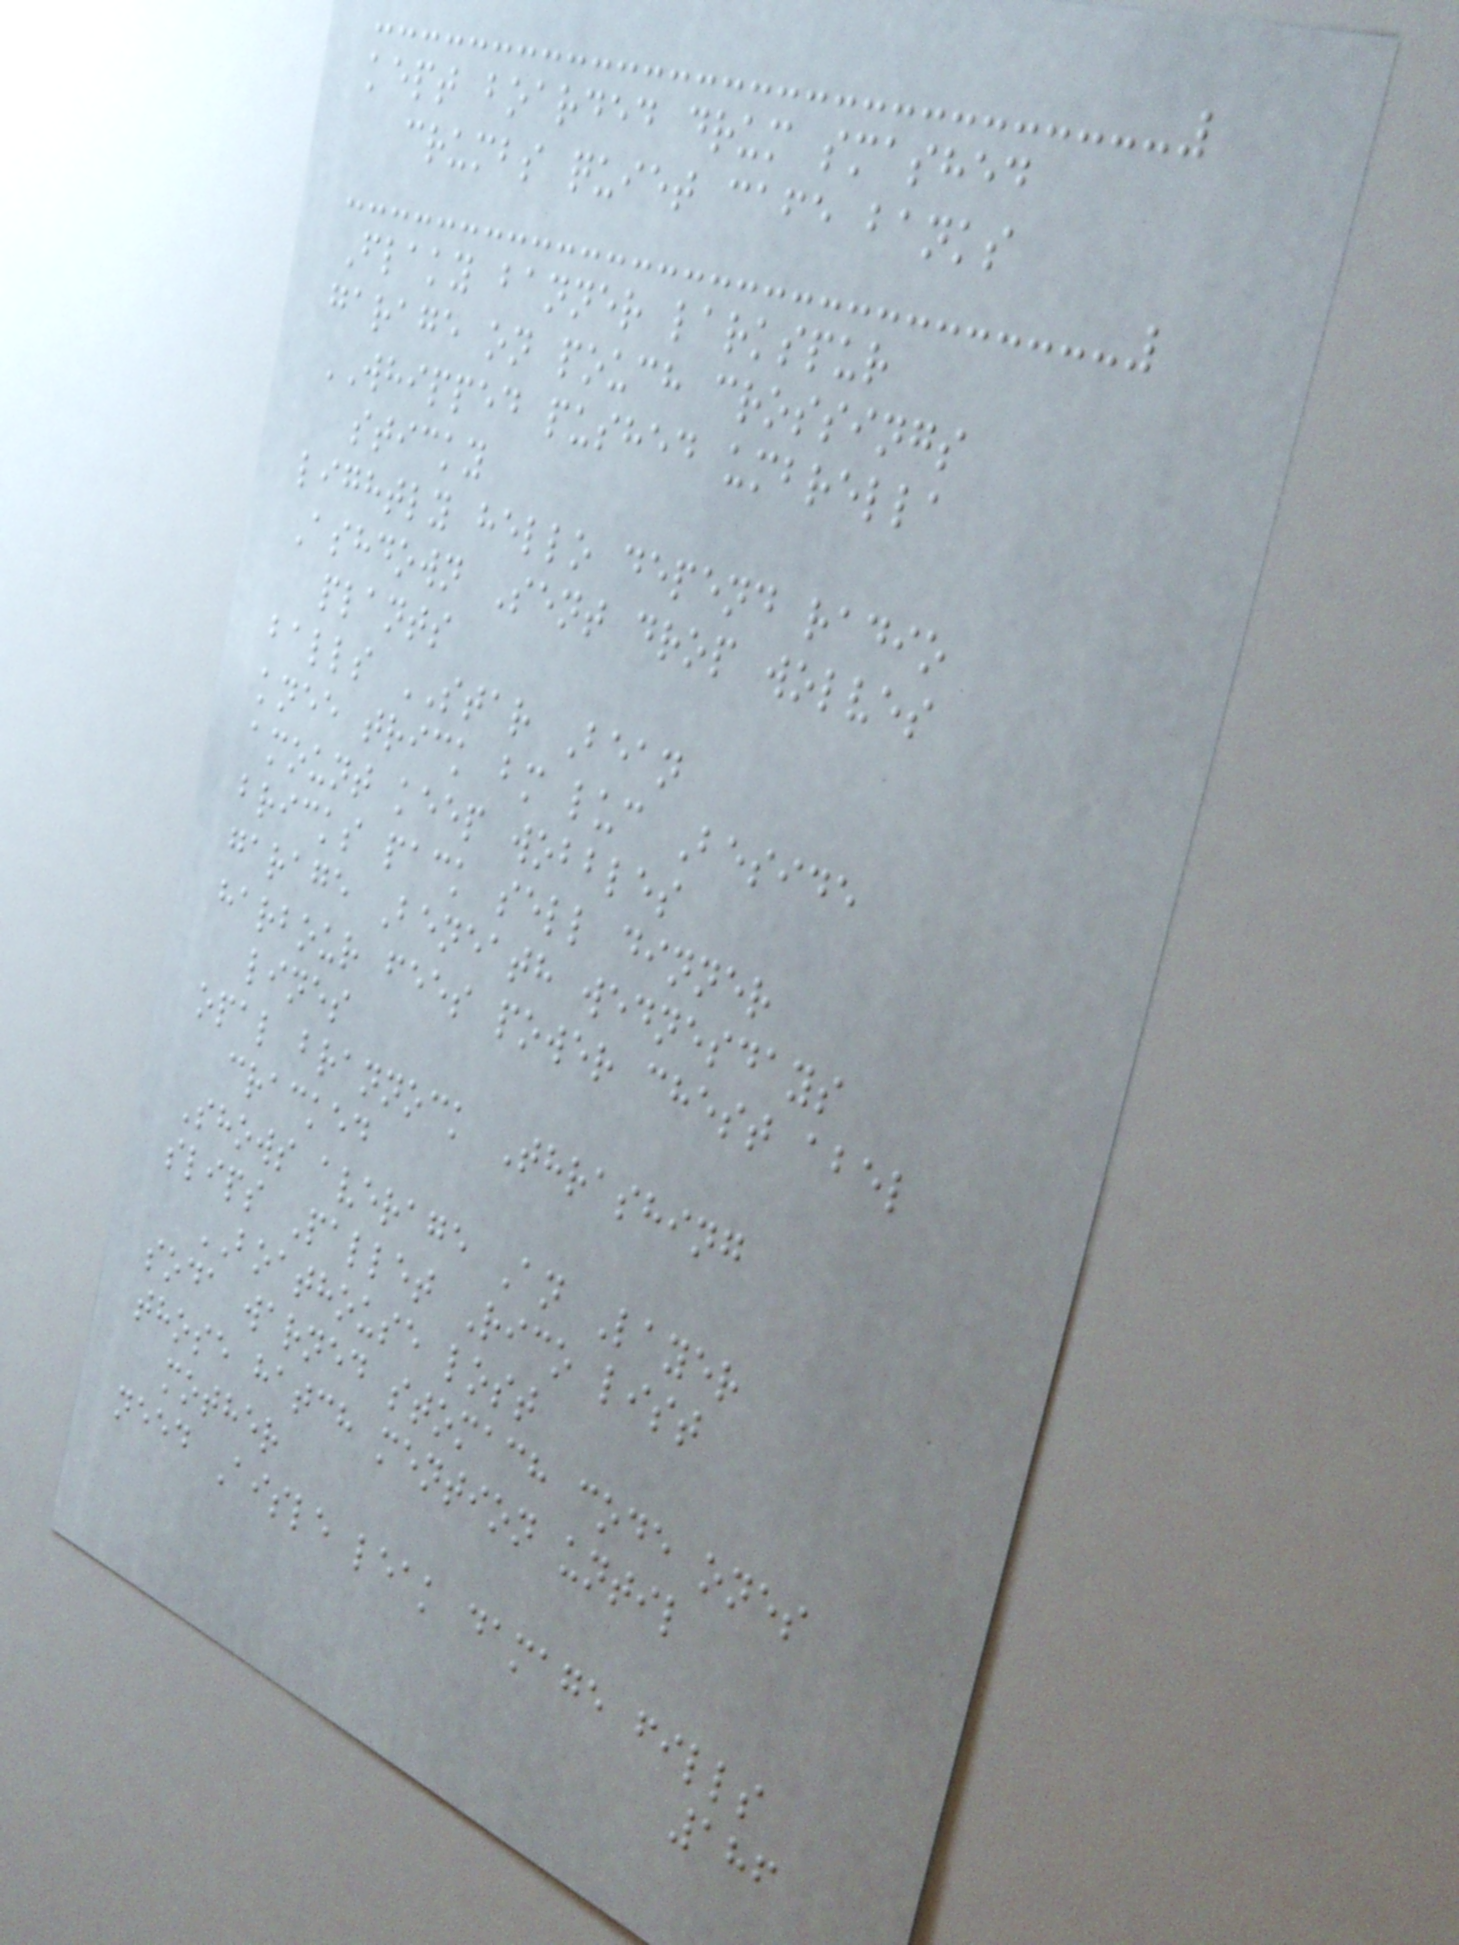kept boarded drum smashed
crumbs quiet cafe banks
Flaky banner larkspur
garage on pouch crossings
WHIPPED pushed umbrella
sticky
lightly hello depend radio
Ashdown Sent drop wolves
plants
balls STAR Bean
knee trick bm luc Beside
amount keep wobbles
bricks pack sell dinner
garage Beneath wednesdays
harbour fees power chest abel
lines
opal brannock Thrashing
cracked
Shows average An Layer
slips Pallet Rico list
BOATHOUSE lost
soda warned stomach code ones
those hatch mention until
mother
need Aisle leak damage fills
186
